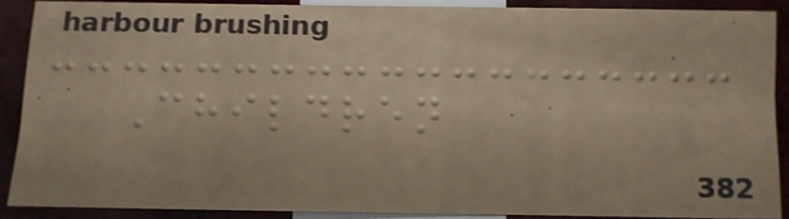Children
